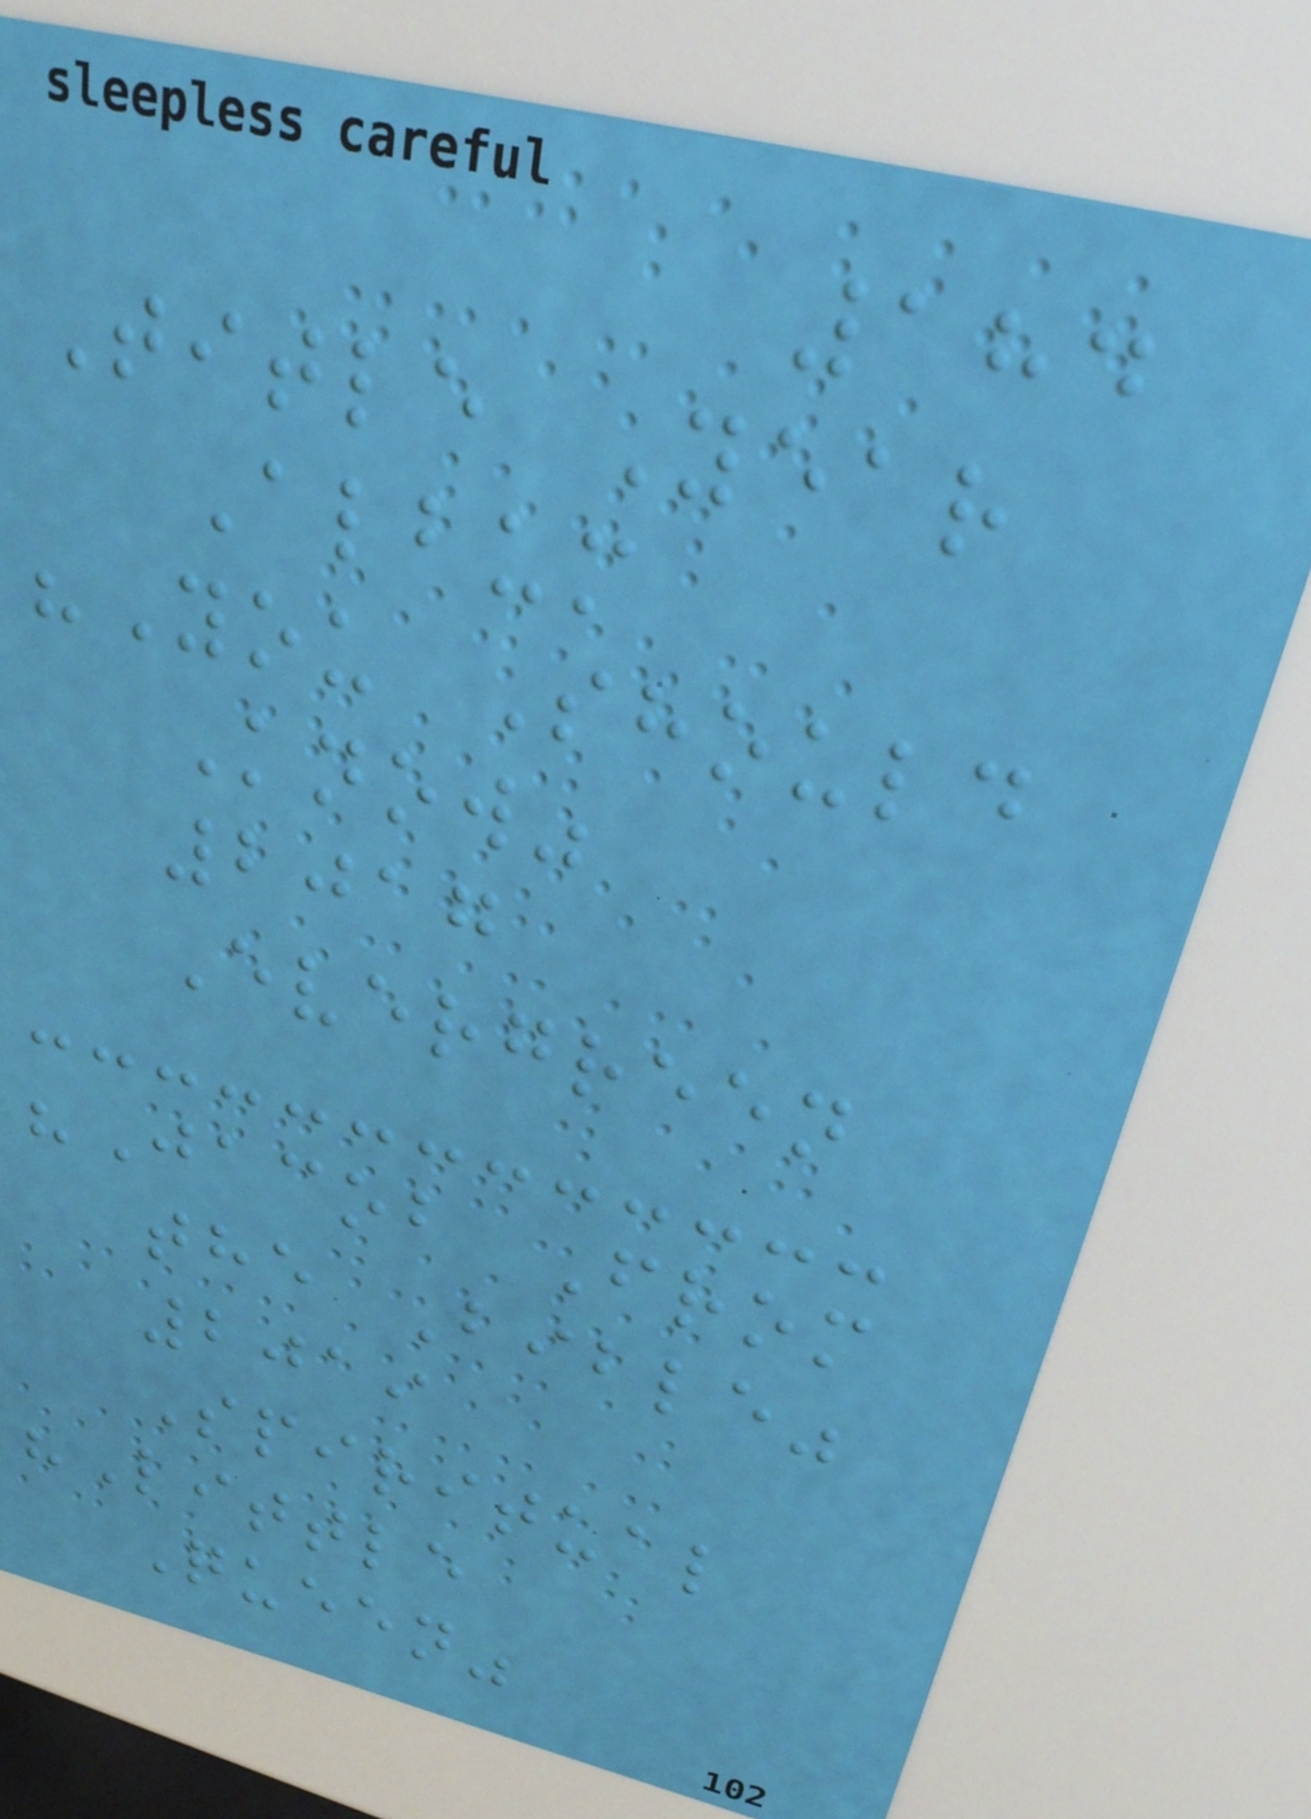184
Title Year
Album
"You Should
Know"
2017
Evergreen
"Jacob From
the Bible"
2019
Spiritual
"Little
Queen"
